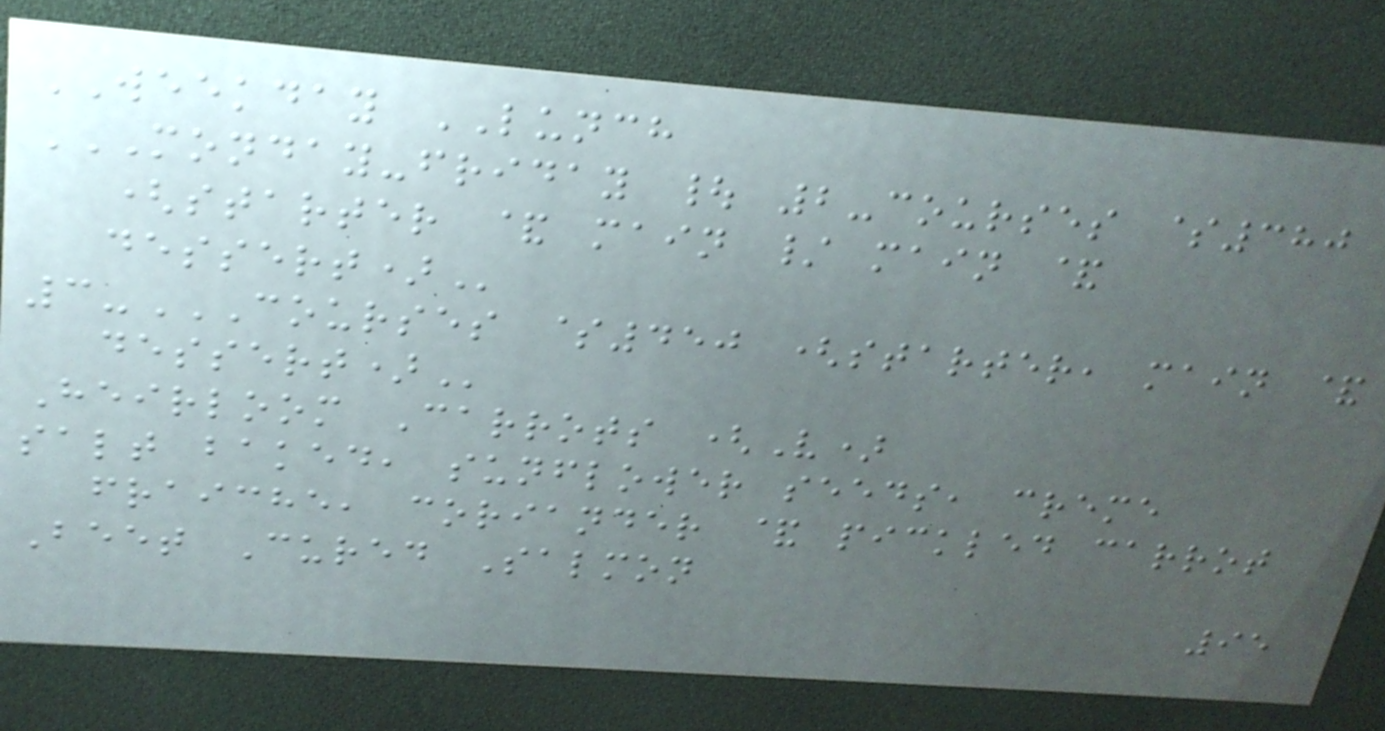WEEKDAY LUNCH
MONDAY-FRIDAY | 2-COURSES $380
(STARTER & MAIN / MAIN &
DESSERT)
3-COURSES $450 (STARTER, MAIN &
DESSERT)
Heirloom Carrots (V)
salt baked, sunflower seeds, creme
fraiche, coriander & pickled carrot
Beet Cured Salmon
95
